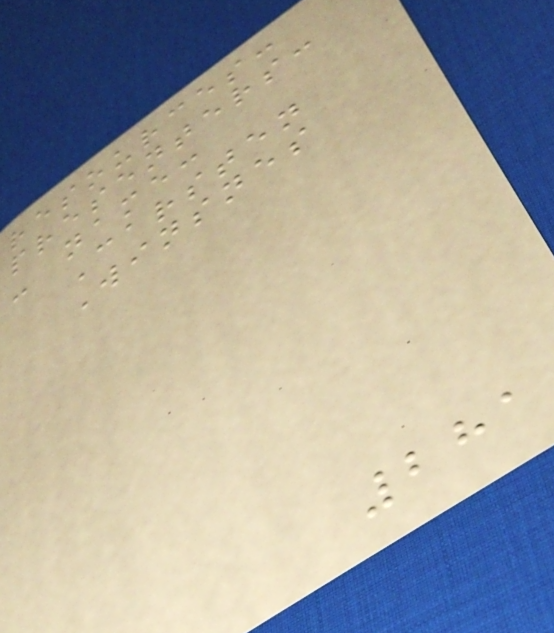resources:
presenters:
- name:
Carsten
Winsnes
281
